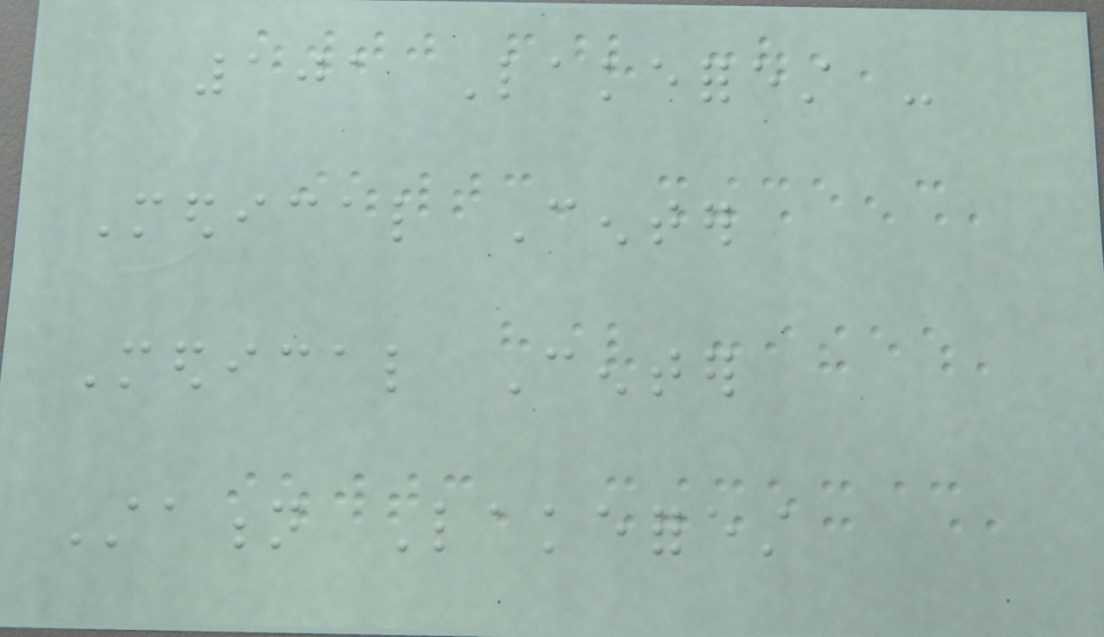101 Lakeforest -
Medical Center
Medical Center
Station Lakeforest
